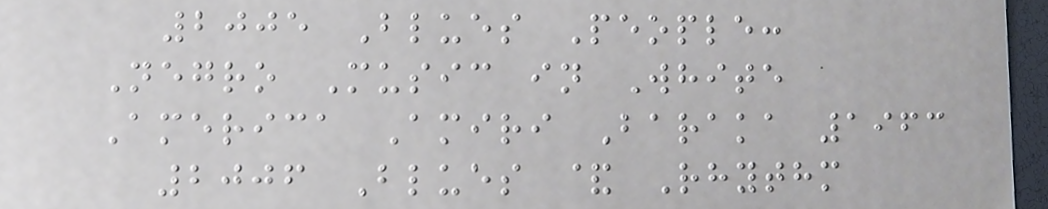2005 Blues People:
Negro Music in White
America Amiri Baraka 1963
2006 Blues & Rhythm
